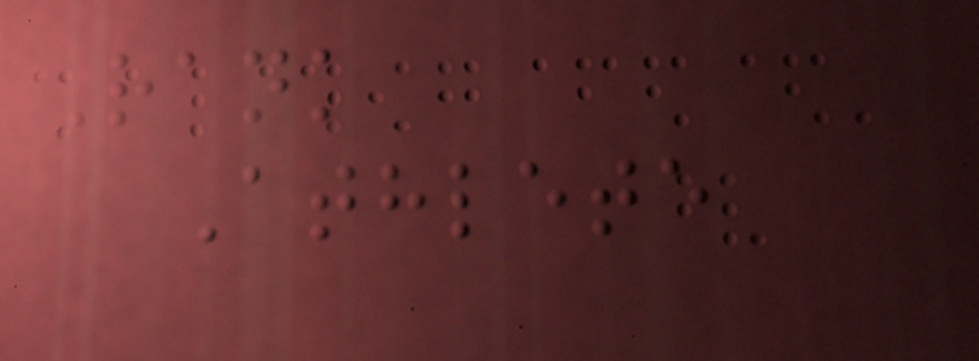Rank
Athlete
